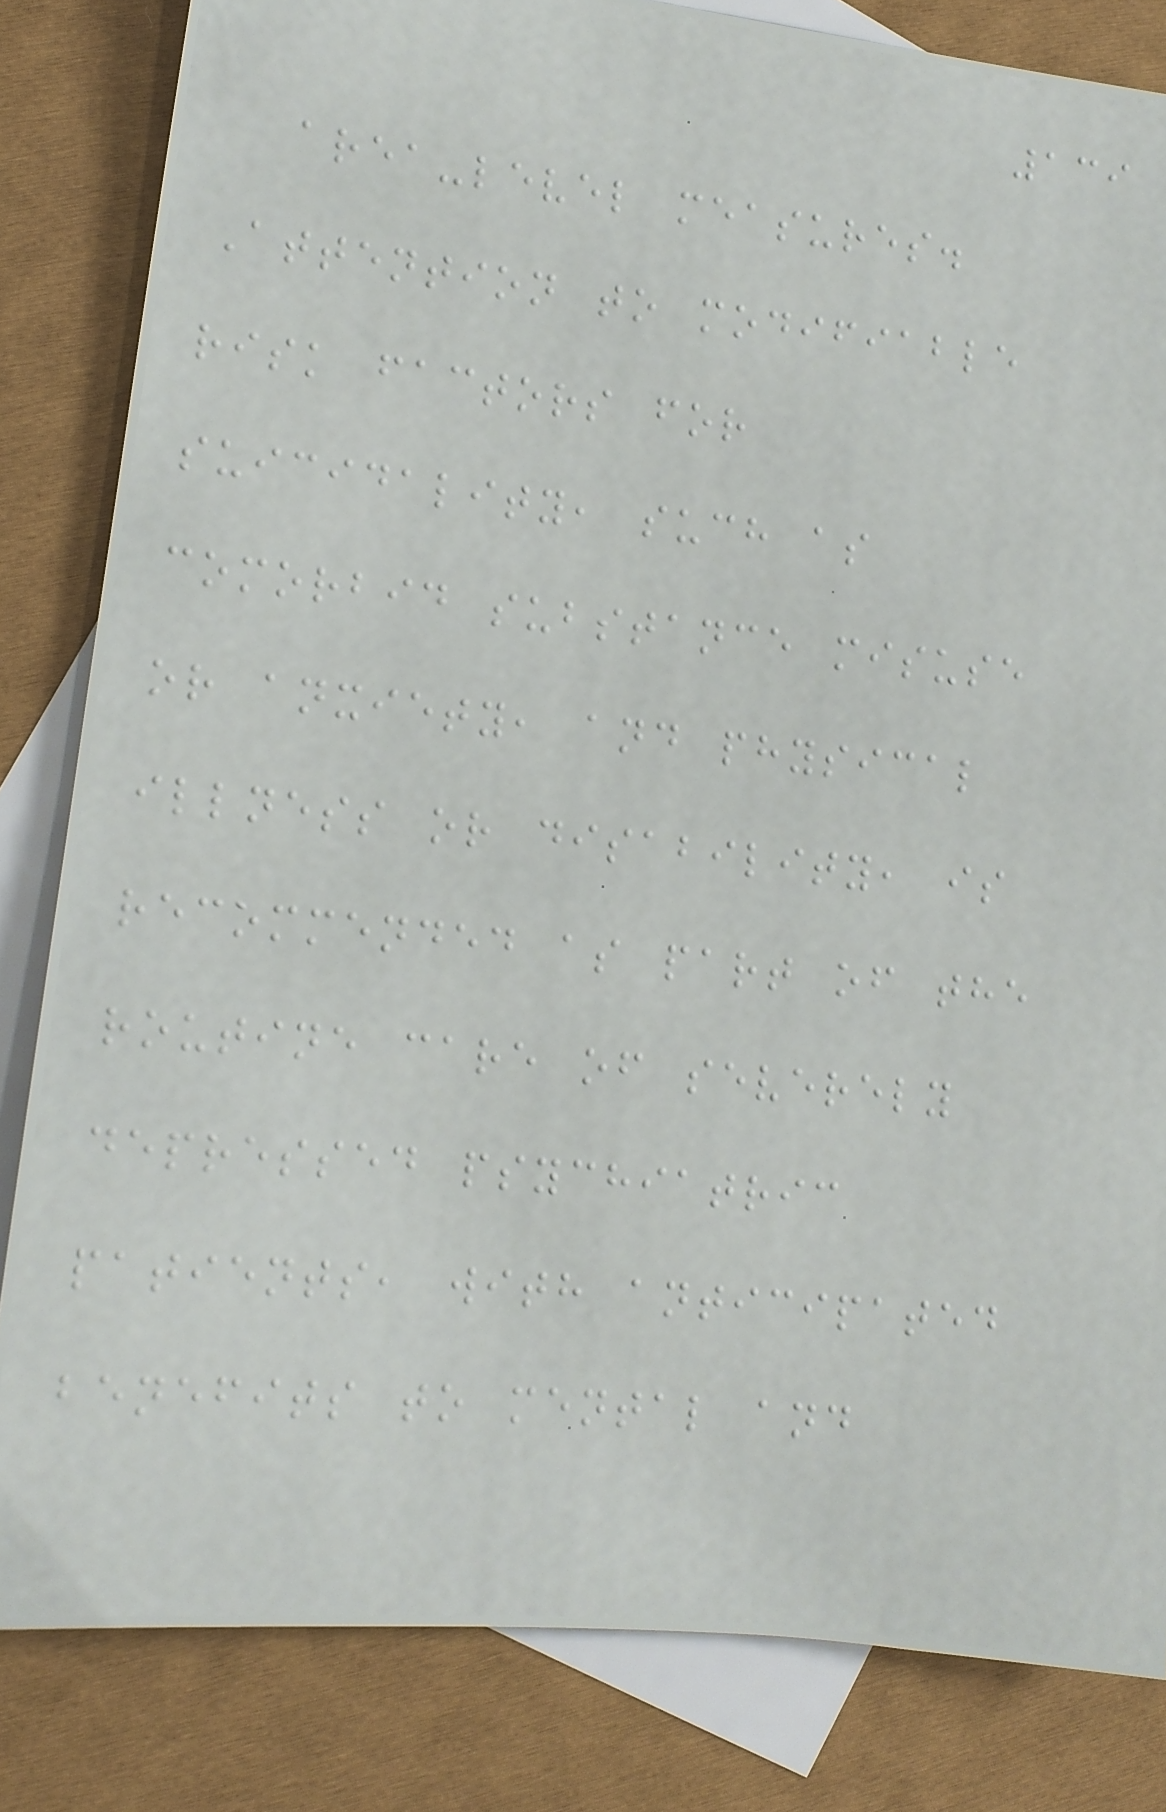139
area-level measures.
Attention to modifiable
risk factors for
suicidality, such as
comorbid substance misuse
or anxiety, and physical
illness or disability, is
recommended as part of the
routine care of severely
depressed psychiatric
patients, with anticipated
benefits to mental and
